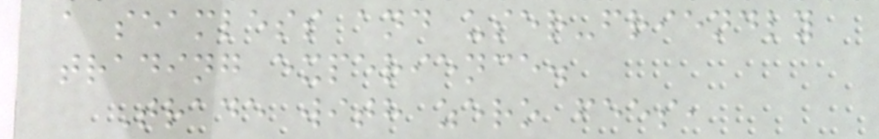a seamless and user-friendly
trading experience.
Trade with zero fees,
